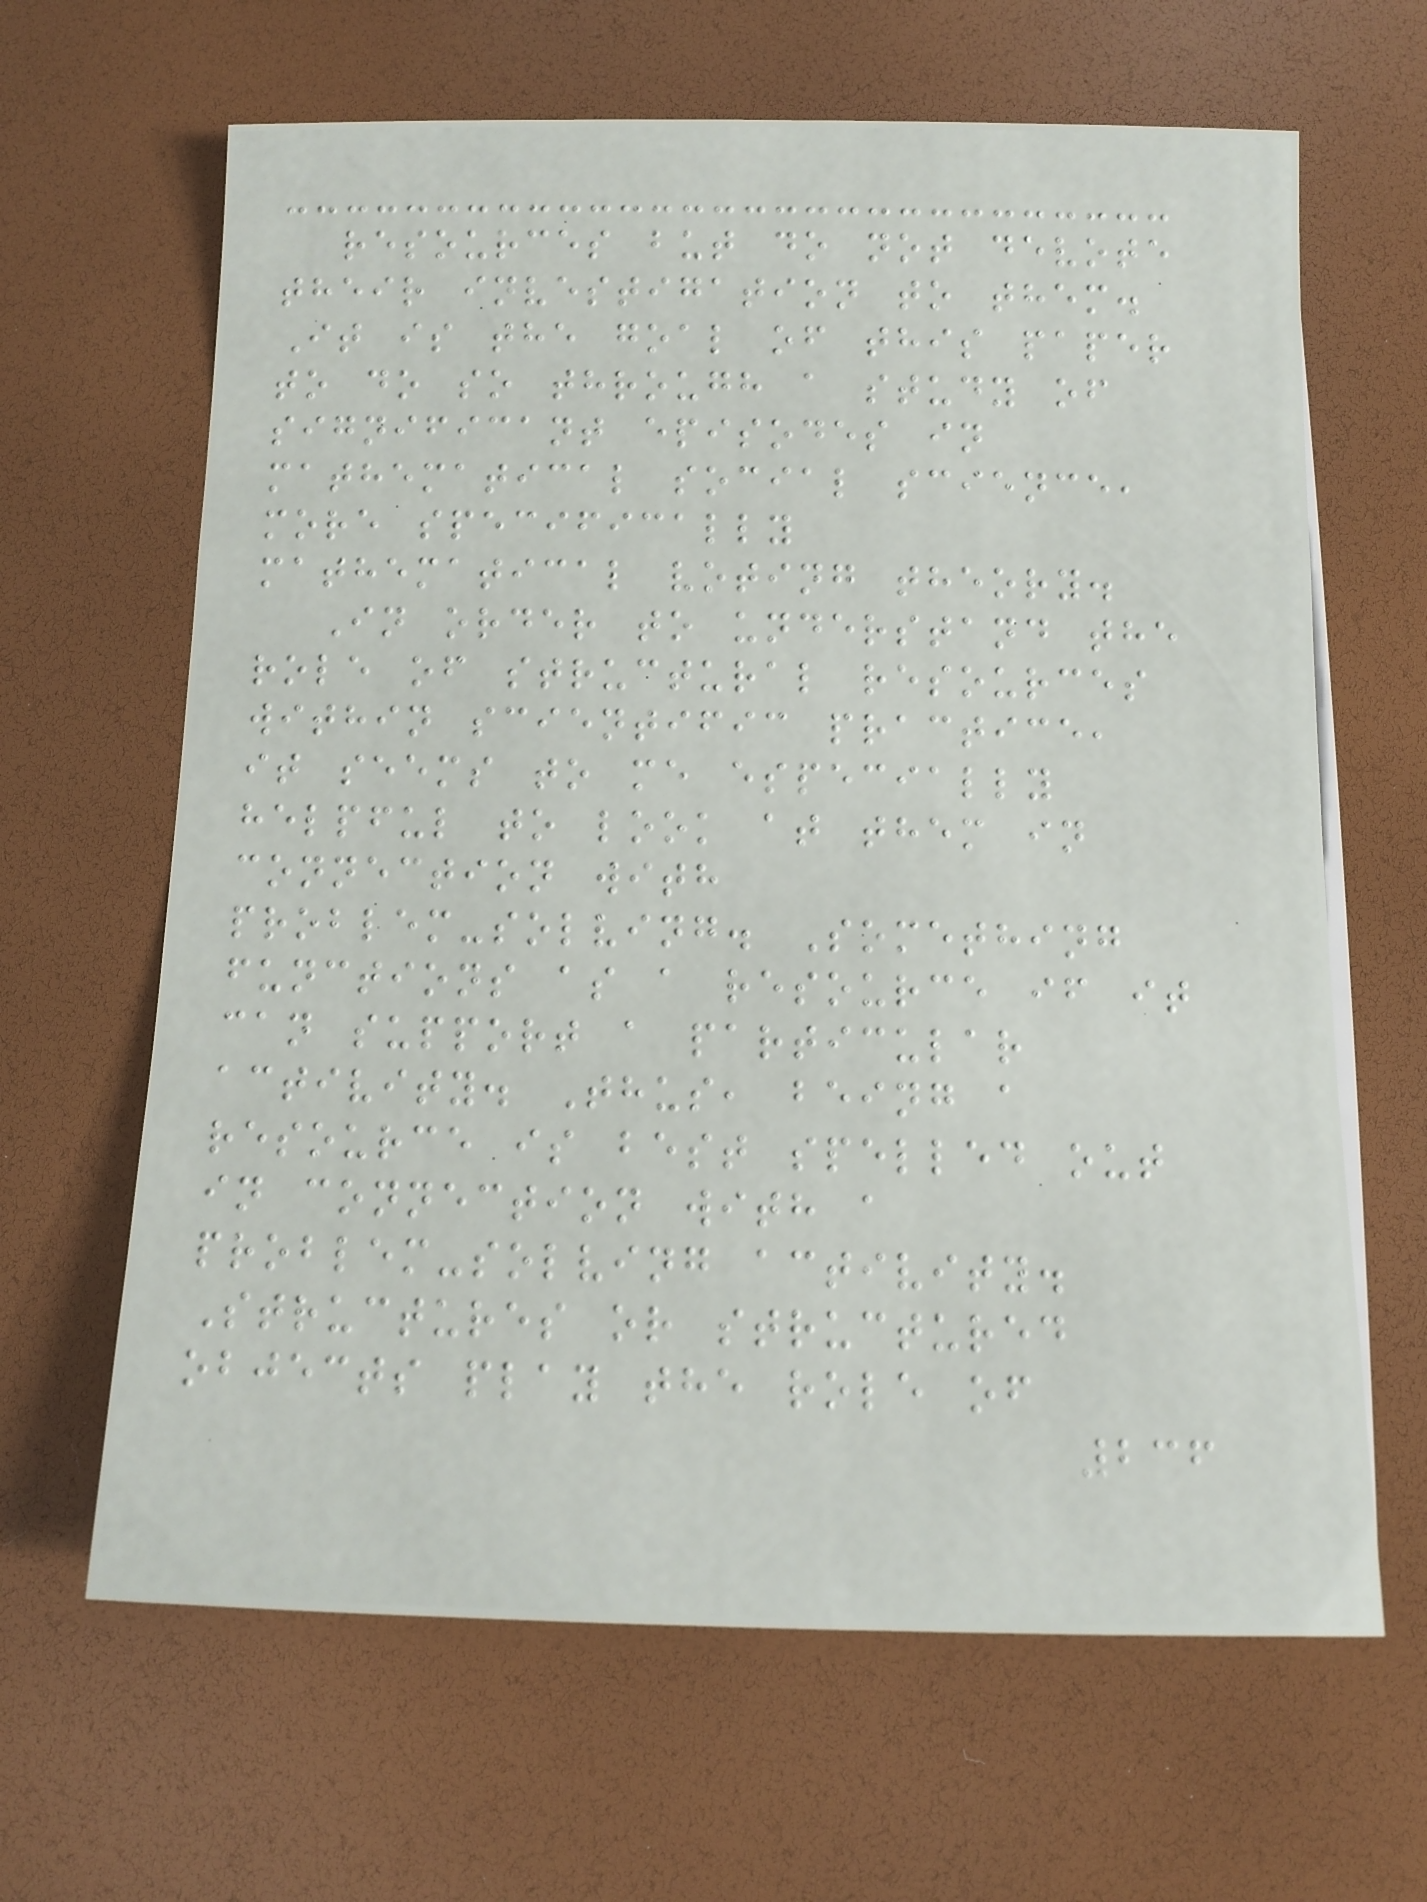resources but do not devote
their investigation to them.
It is the goal of this paper
to do so through a study of
significant episodes in
mathematical social science,
more specifically
mathematical voting theory.
In order to understand the
role of structural resources
within scientific practice,
it seems to me especially
helpful to look at them in
connection with
problem-solving. Something
functions as a resource if it
can support a particular
activity. Thus, being a
resource is best spelled out
in connection with a
problem-solving activity.
Structures or structured
objects play the role of
236
